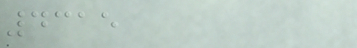4315
